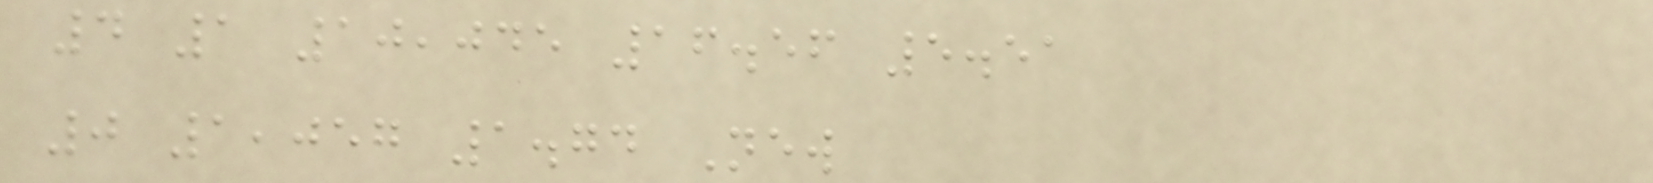4 1 10,045 16.56 5.51
0 1,057 1.74 New
